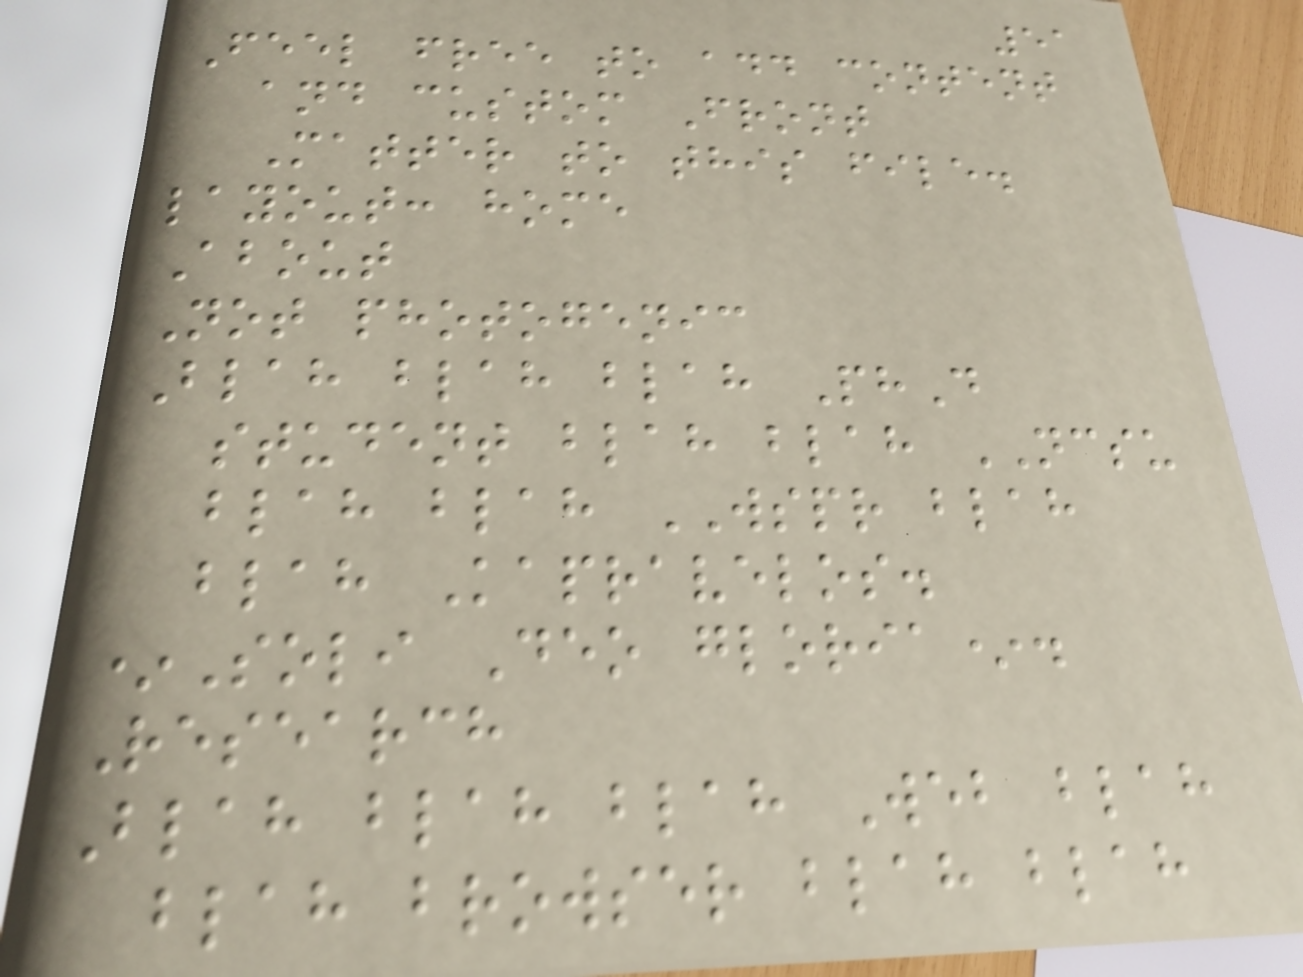51
Feel free to add content
and custom Front
Matter to this file.
layout: home
About
Not photogenic
Blah blah blah PhD
student blah blah NCSU
blah blah WSPR blah
blah Kapravelos.
*Soli Deo gloria*.
Research
Blah blah blah Web blah
blah browser blah blah
